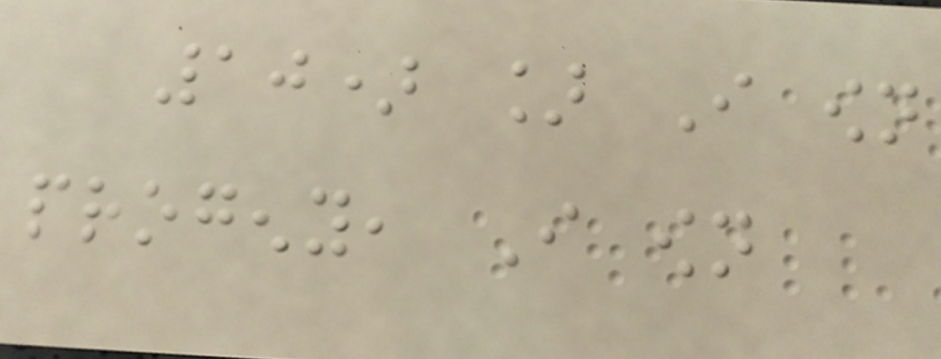10) ] I own
progeny, I own
